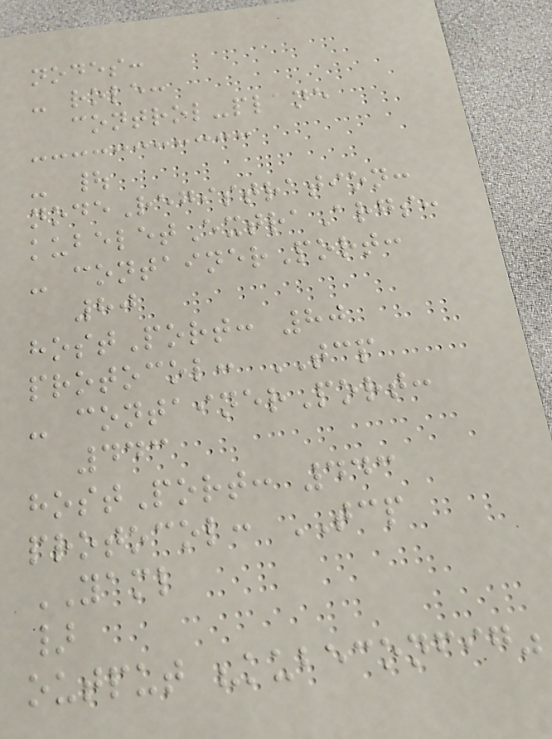nodes:
- role:
control-plane
- |
nodeRegistration:
kubeletExtraArgs:
- containerPort:
80
hostPort: 80
protocol: TCP
- containerPort:
443
hostPort: 443
protocol: TCP
YAML
}
output "kubeconfig"
